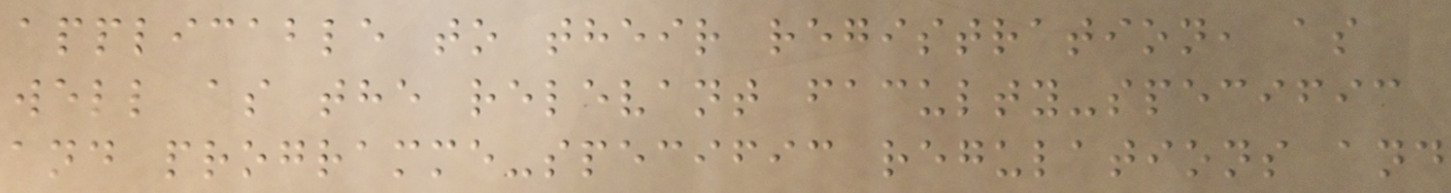applicable to their registration, as
well as the relevant faculty-specific
and programme-specific regulations and
